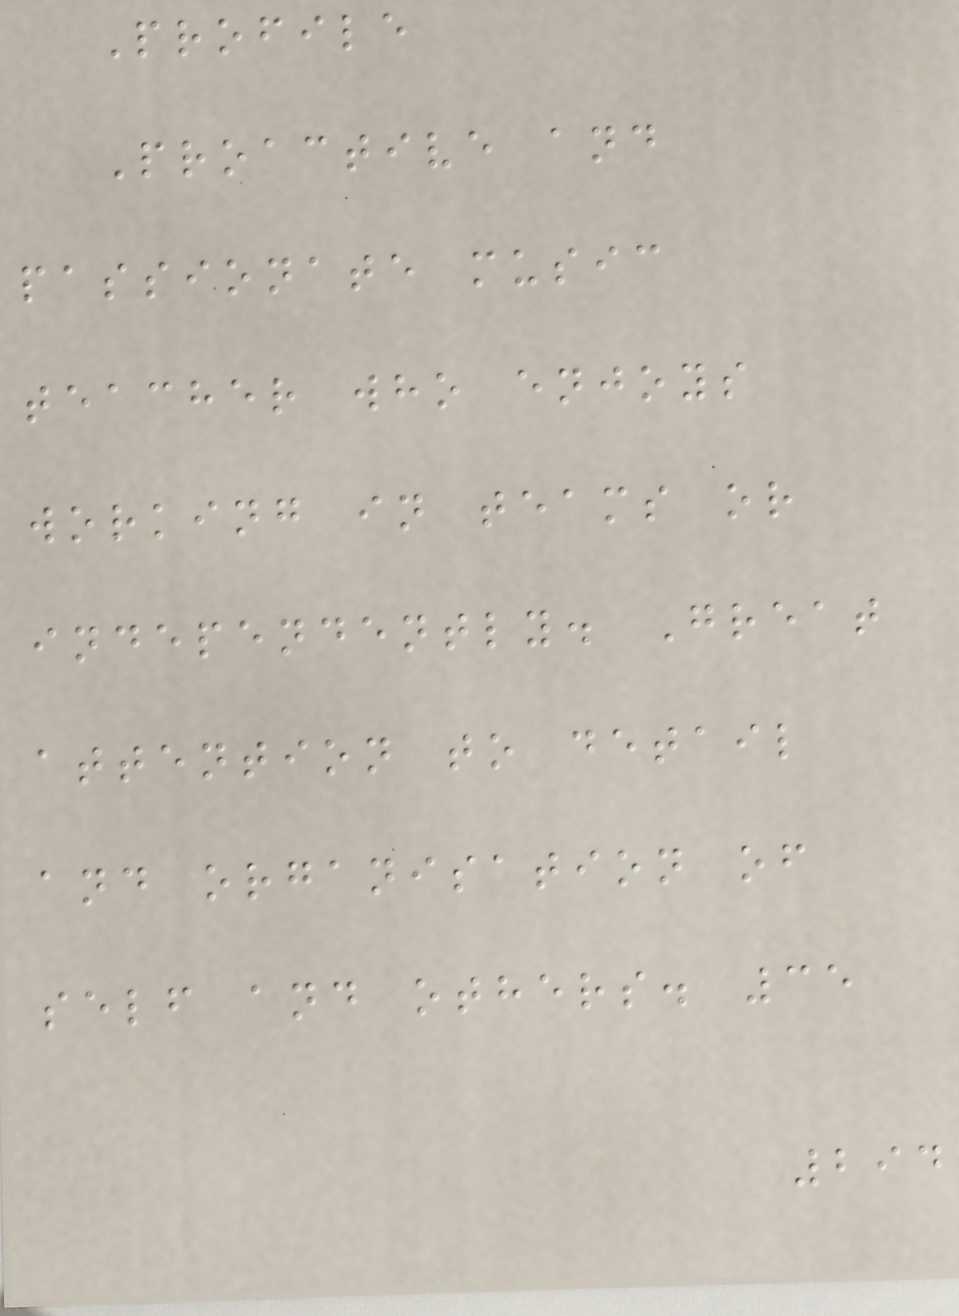Profile
Proactive and
passionate music
teacher who enjoys
working in teams or
independently. Great
attention to detail
and organisation of
self and others. 35
294
